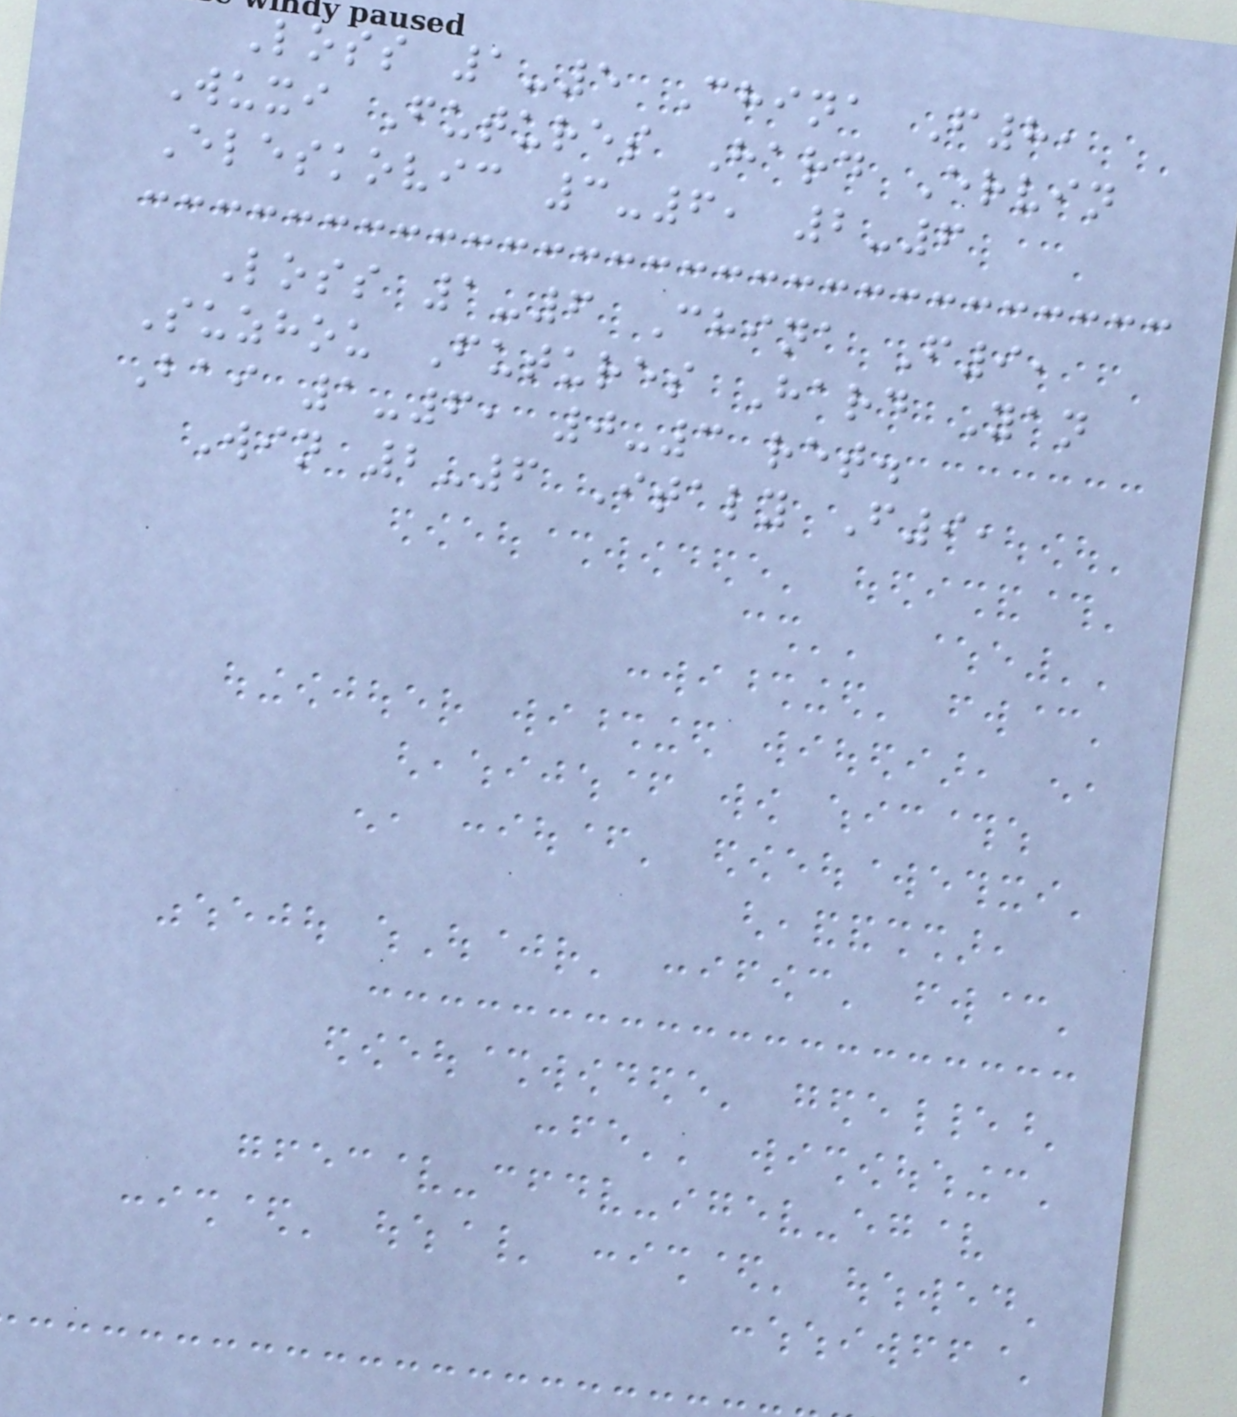Loss 1-5 China F8,
Wuxi Futures Hard Ervin
Eleskovic 3-6, 2-6
Loss 1-6 China F9,
Suzhou Futures Hard Yan
Bai 1-6, 0-3 ret.
Win 2-6 Italy F9,
